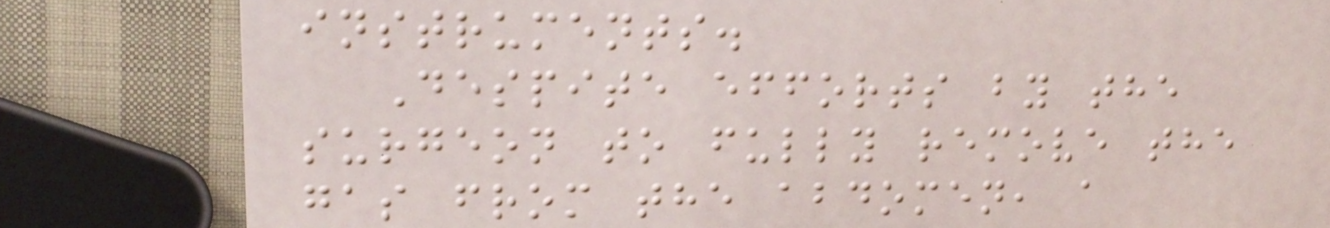instruments.
Despite efforts by the
surgeon to fully remove the
gas from the abdomen, a
